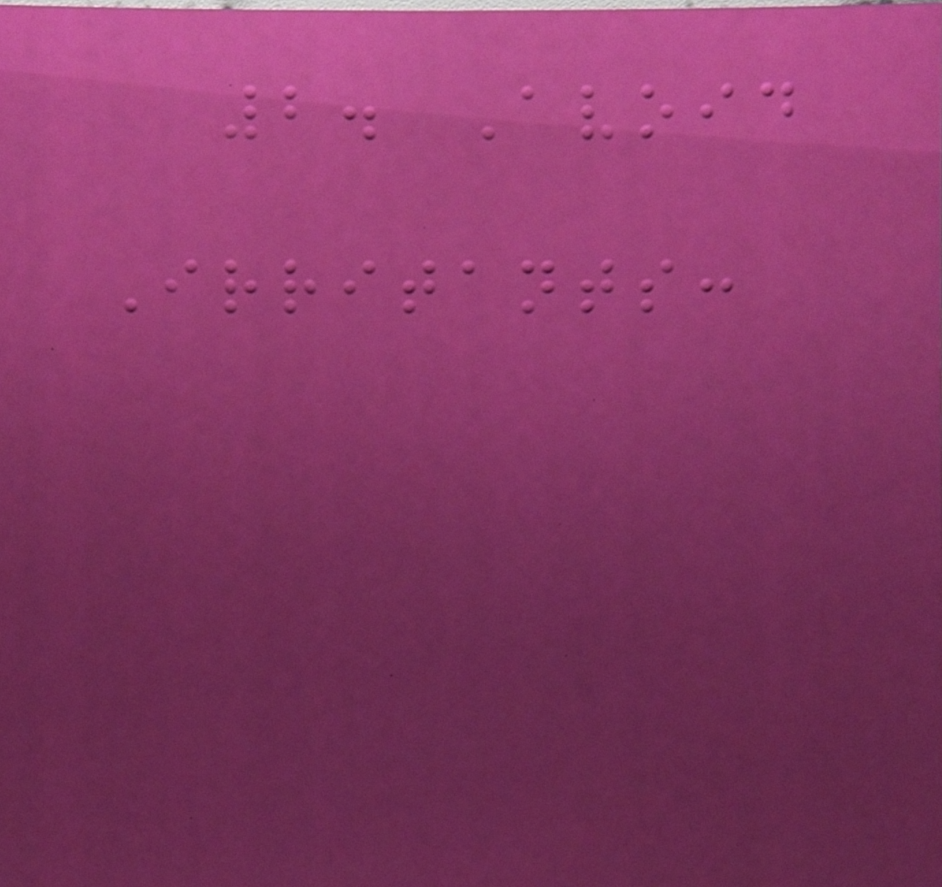2. Avoid
Irritants:
